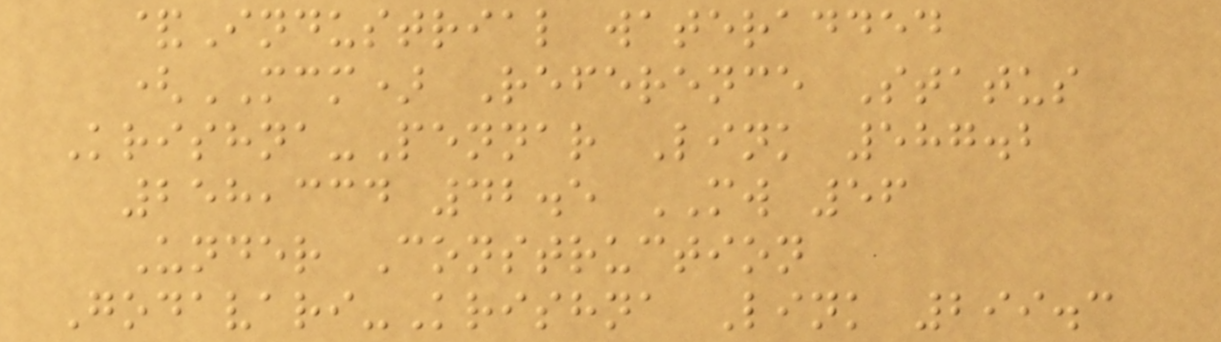&Industrial wateradded
(MCM) Reference Status
Krishna-Pennar Link 587.2
258,334 42.5 MW 56
Under Construction
Godavari-Krishna Link 299.3
